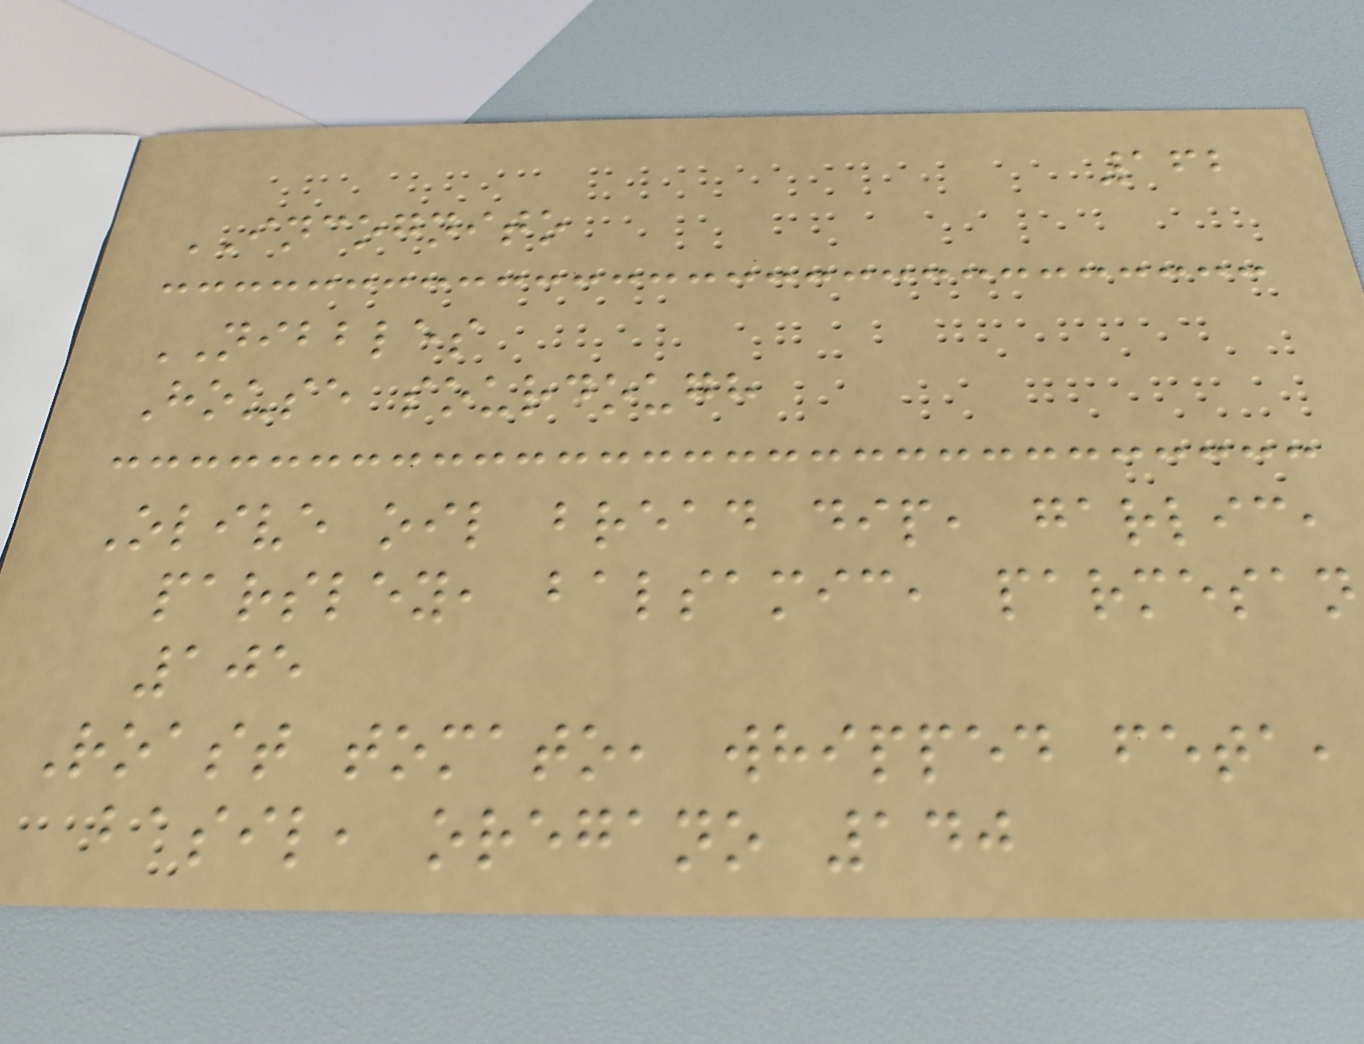162
INCOGNITO
NIBBLES
House sourdough
Olive oil bread dip, garlic,
parsley, balsamic, parmesan
105
Roast tomato, whipped feta,
basil, oregano 140
